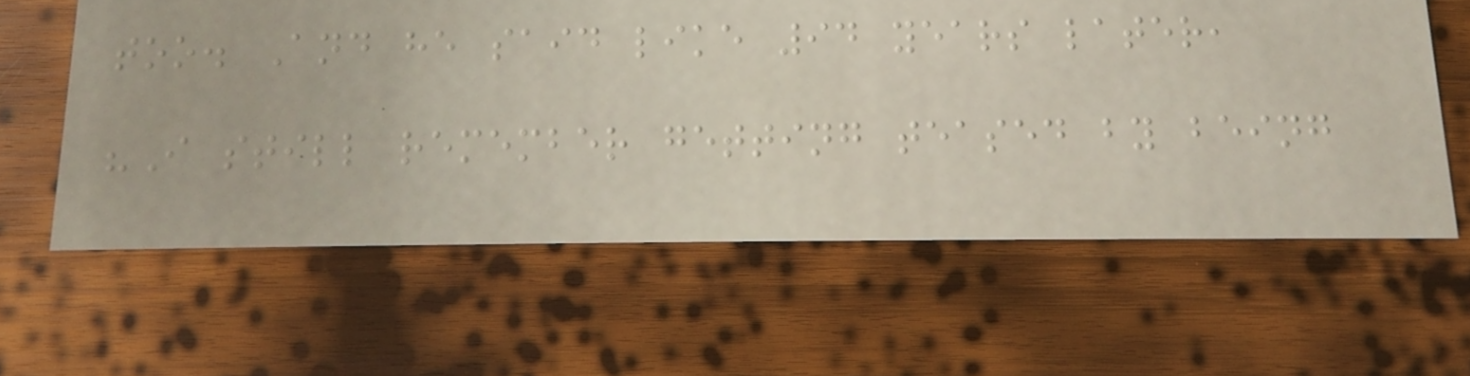too. And he said like 94 years later,
"I still remember getting teased by being
